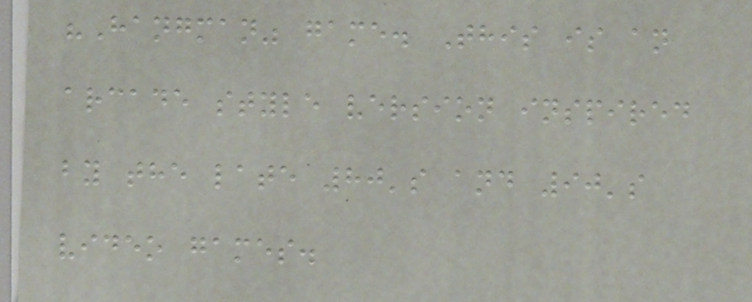"Hangman" game. This is an
arcade style version inspired
by the late 80's and 90's
video games.
